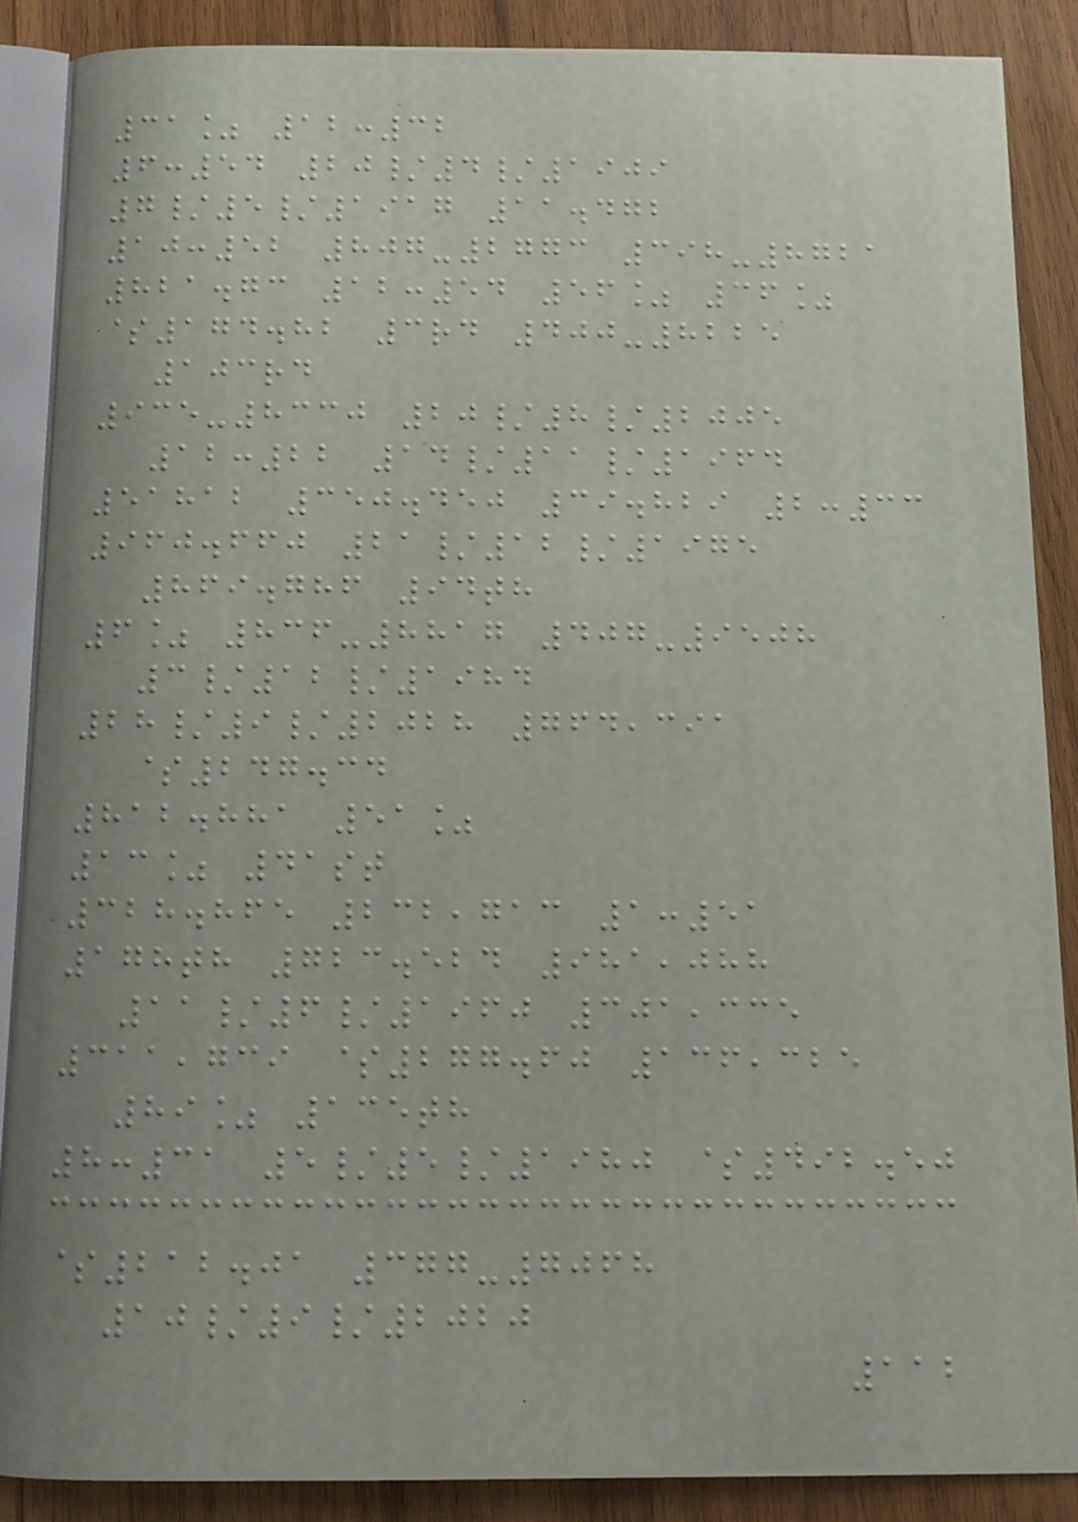31% 12:32
6:54 20/4/1909
7/5/1917 11.472
10:52 807-2773 398-8721
821.73 12:54 56% 36%
$174.82 3rd 400-8225
103rd
935-8330 20/8/2005
12:22 14/11/1964
51812 350.450 39.829 2:33
960.660 21/12/1975
869.786 94th
6% 836-8817 407-9508
3/12/1984
28/9/2028 764,391
$247.34
812.881 51%
13% 41st
328.865 232,713 1:51
178th 723.524 981,088
11/6/1960 301,335
311,739 $277.60 136,325
89% 135th
8:31 5/5/1980 $492.50
$212.01 377-7068
10/9/2020
112
